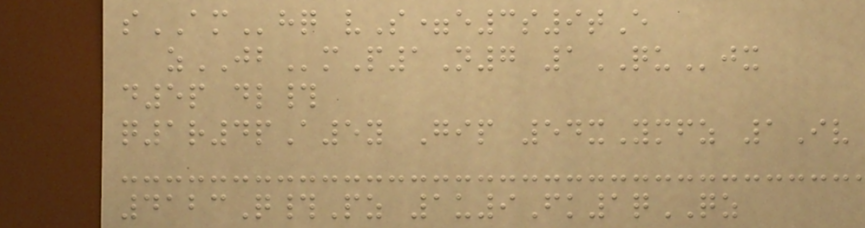sAMhq vS=e3s9tE
zJBmP1N7 1QUjx
d5p dl#
q1r4pA5y Gip 54xYmfz 1Iv
4123Q#Pz 1u9Fk1qQZ
